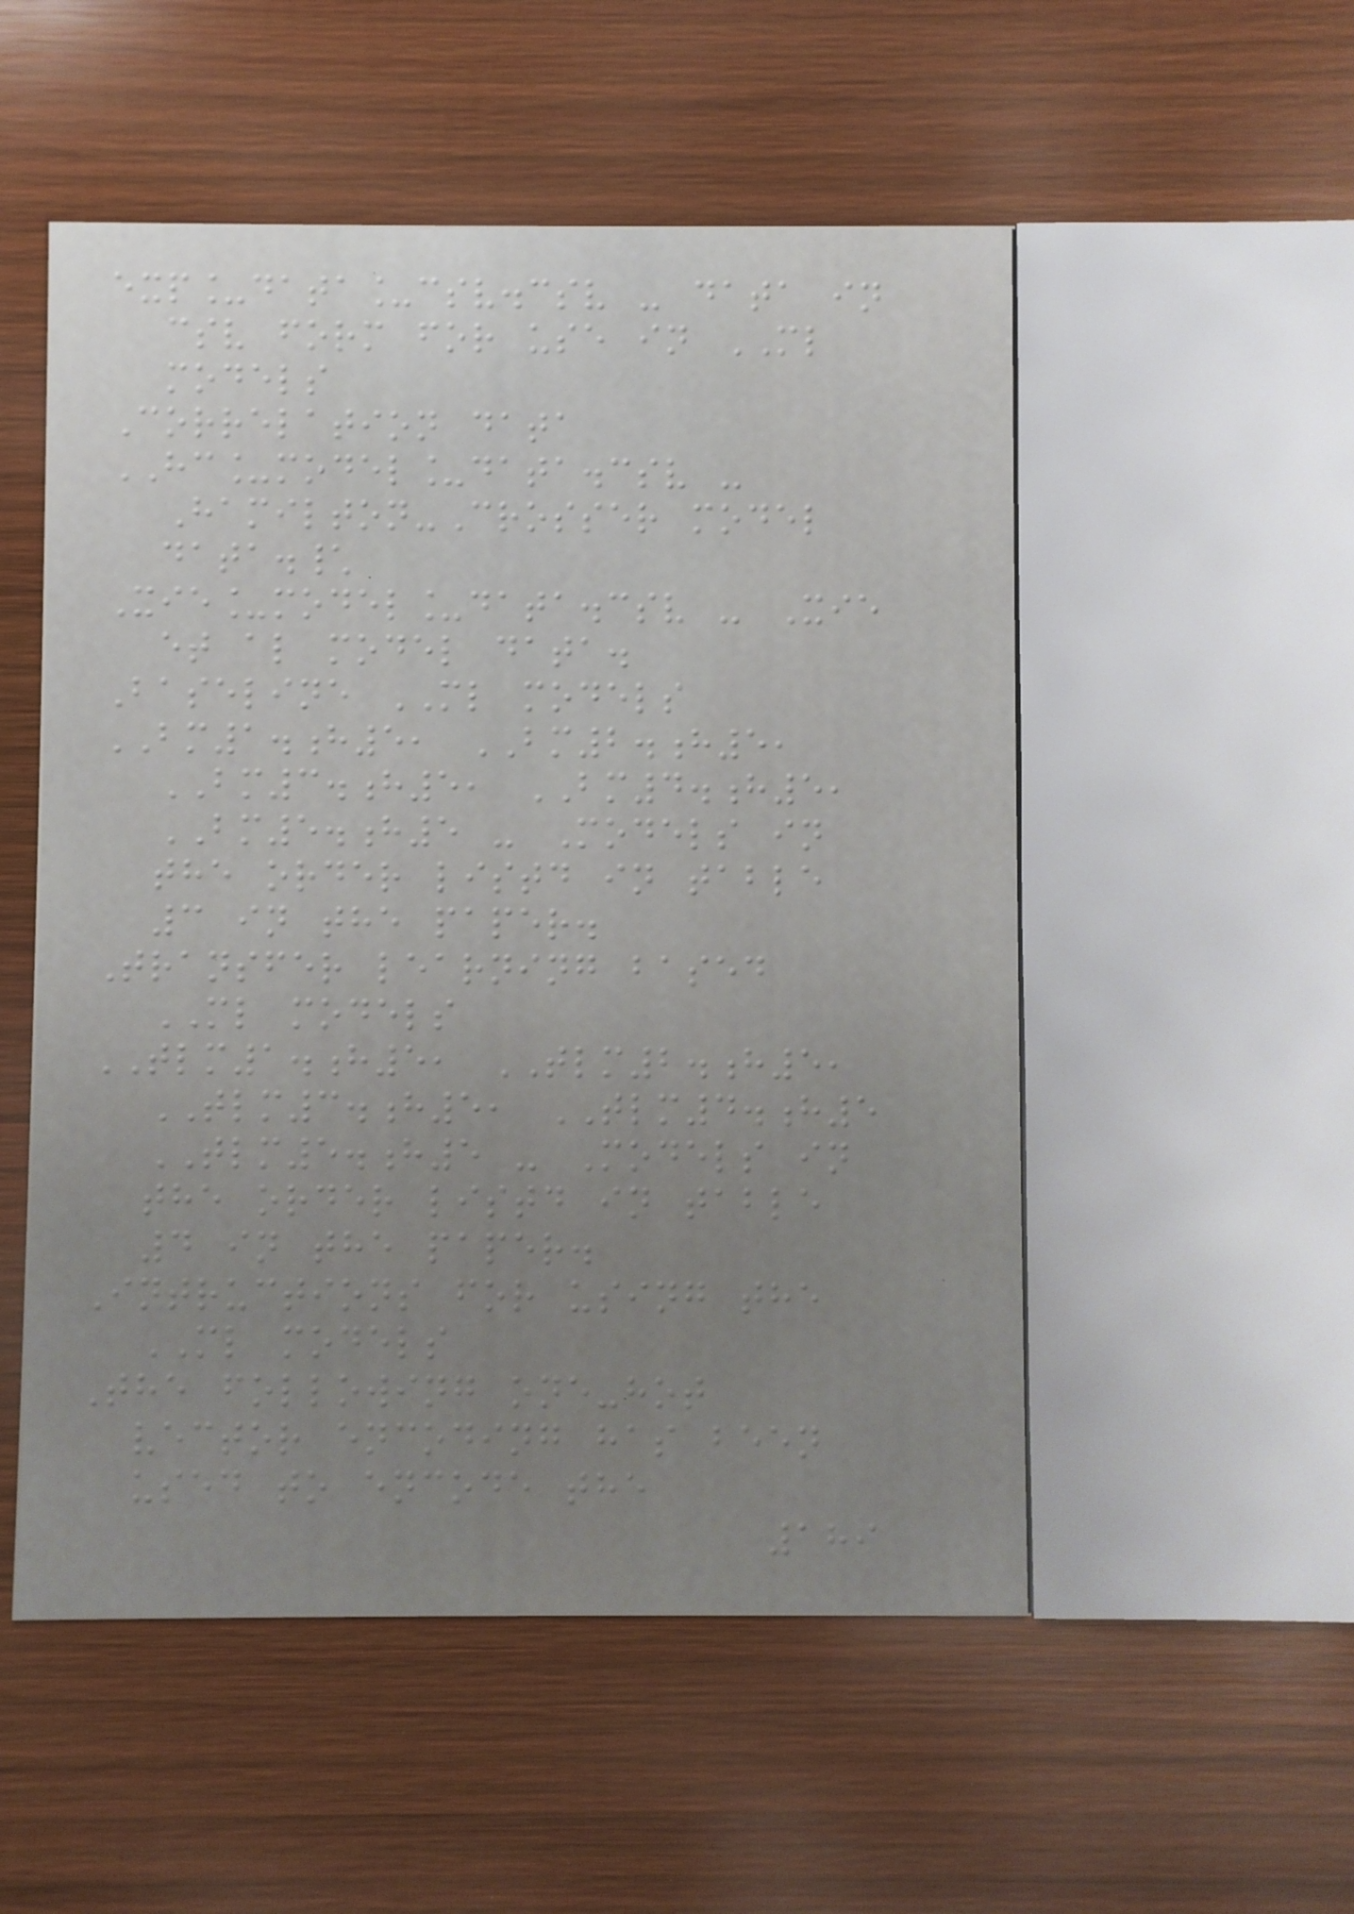exp_data_csv.csv - data in
csv form for use in ML
models
Correlation data
HC_model_data.csv -
Hamilton-Crosser model
data.\
Xie_model_data.csv - Xie
et al model data.
Baseline ML models
BM1.h5, BM2.h5,
BM3.h5, BM4.h5,
BM5.h5 - Models in
the order listd in table
3 in the paper.
Transfer learning based
ML models
TLM1.h5, TLM2.h5,
TLM3.h5, TLM4.h5
TLM5.h5 - Models in
the order listd in table
4 in the paper.
Intructions for using the
ML models
The following one-hot
vector encoding has been
used to encode the
189
